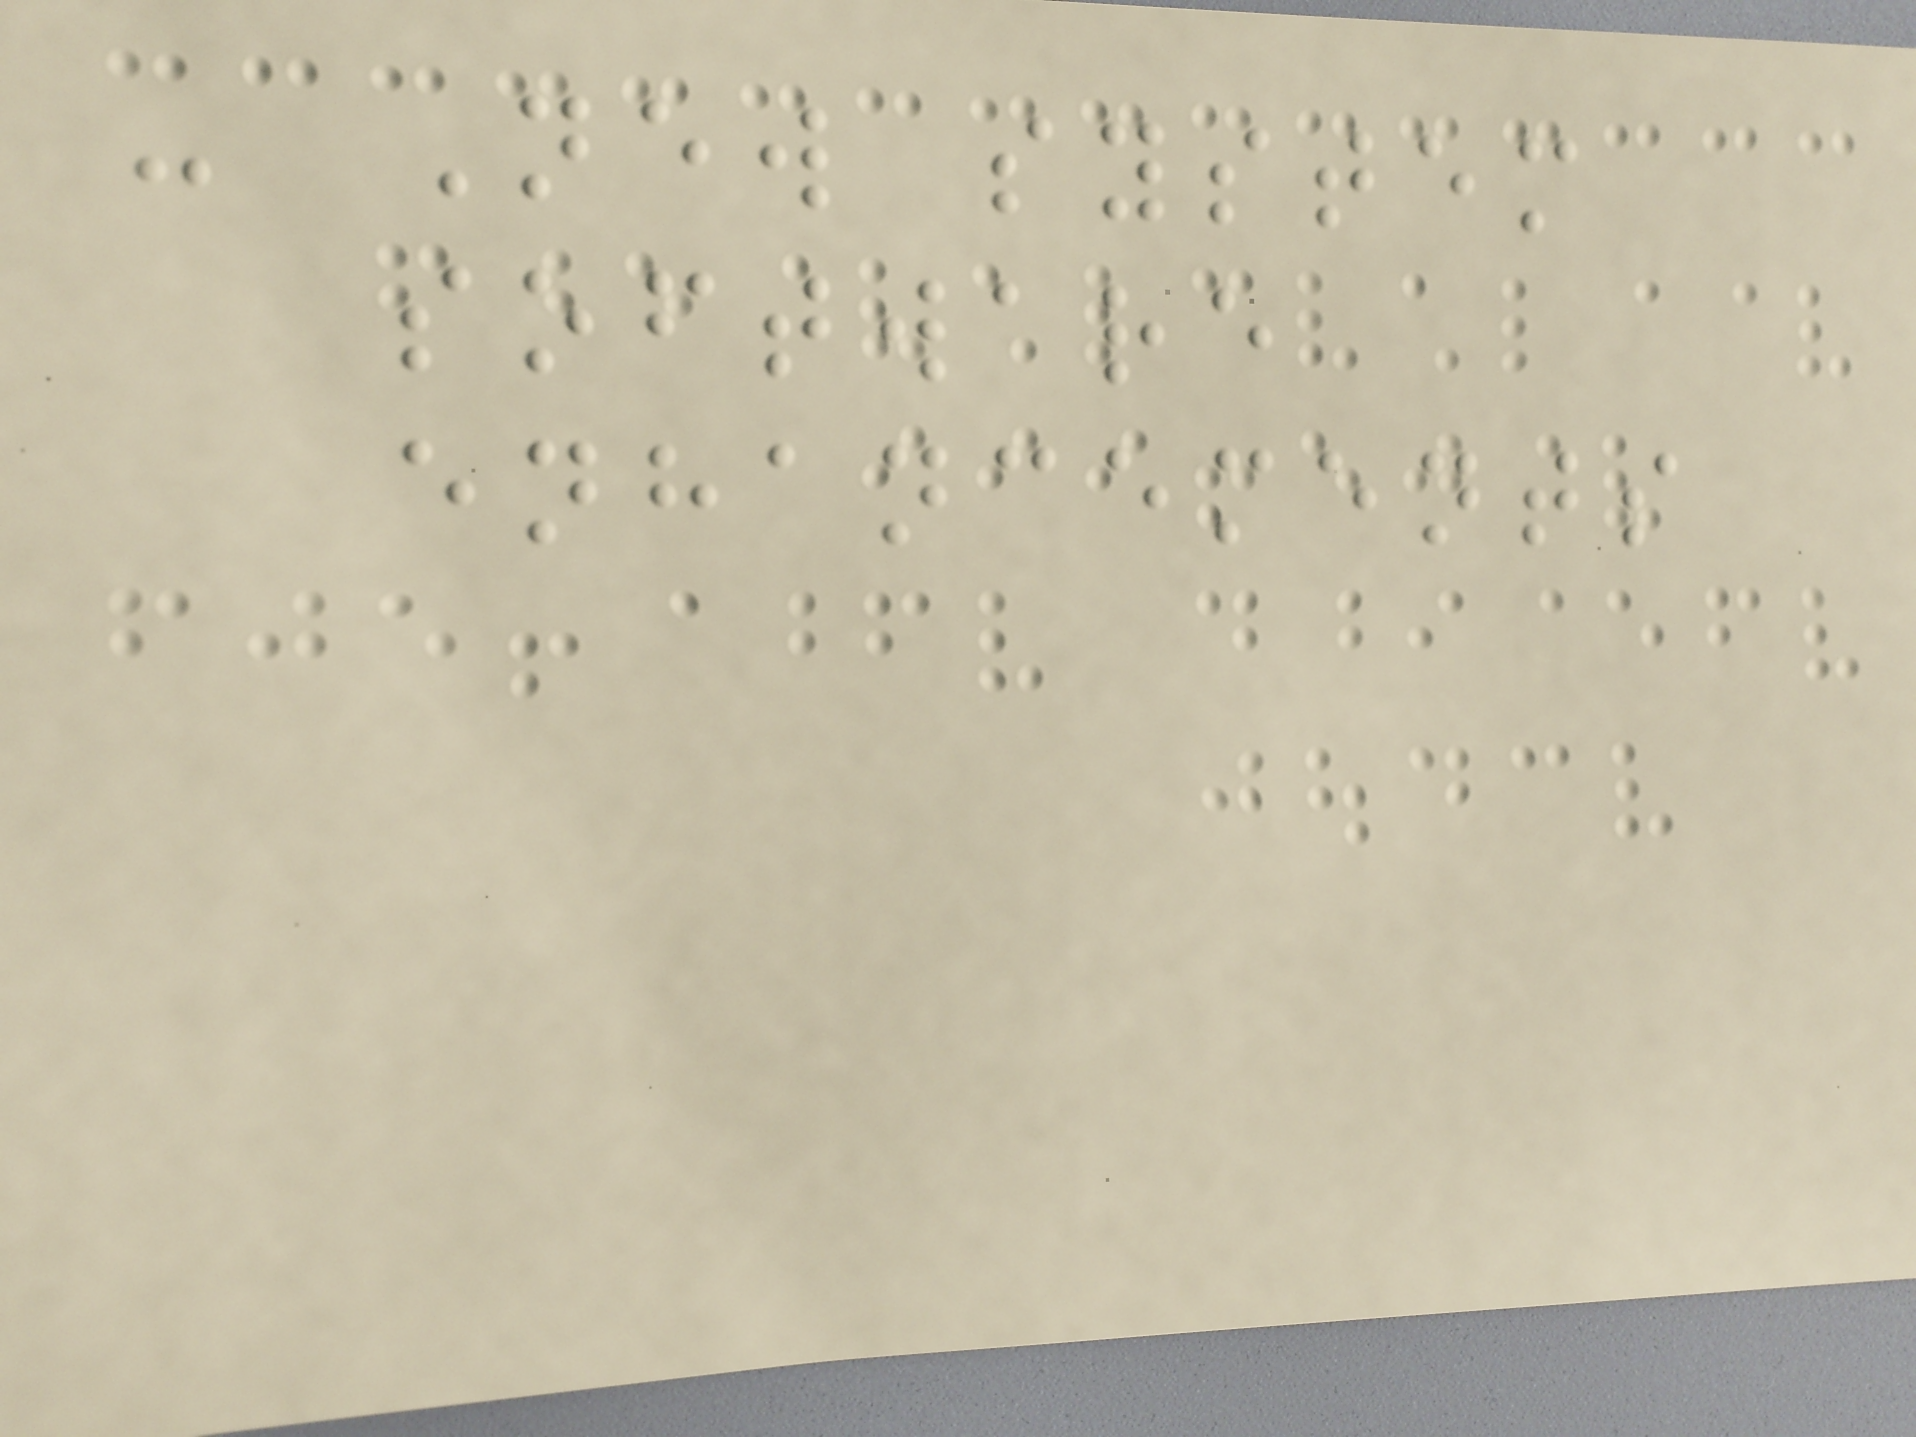- New system
software
enhancements
